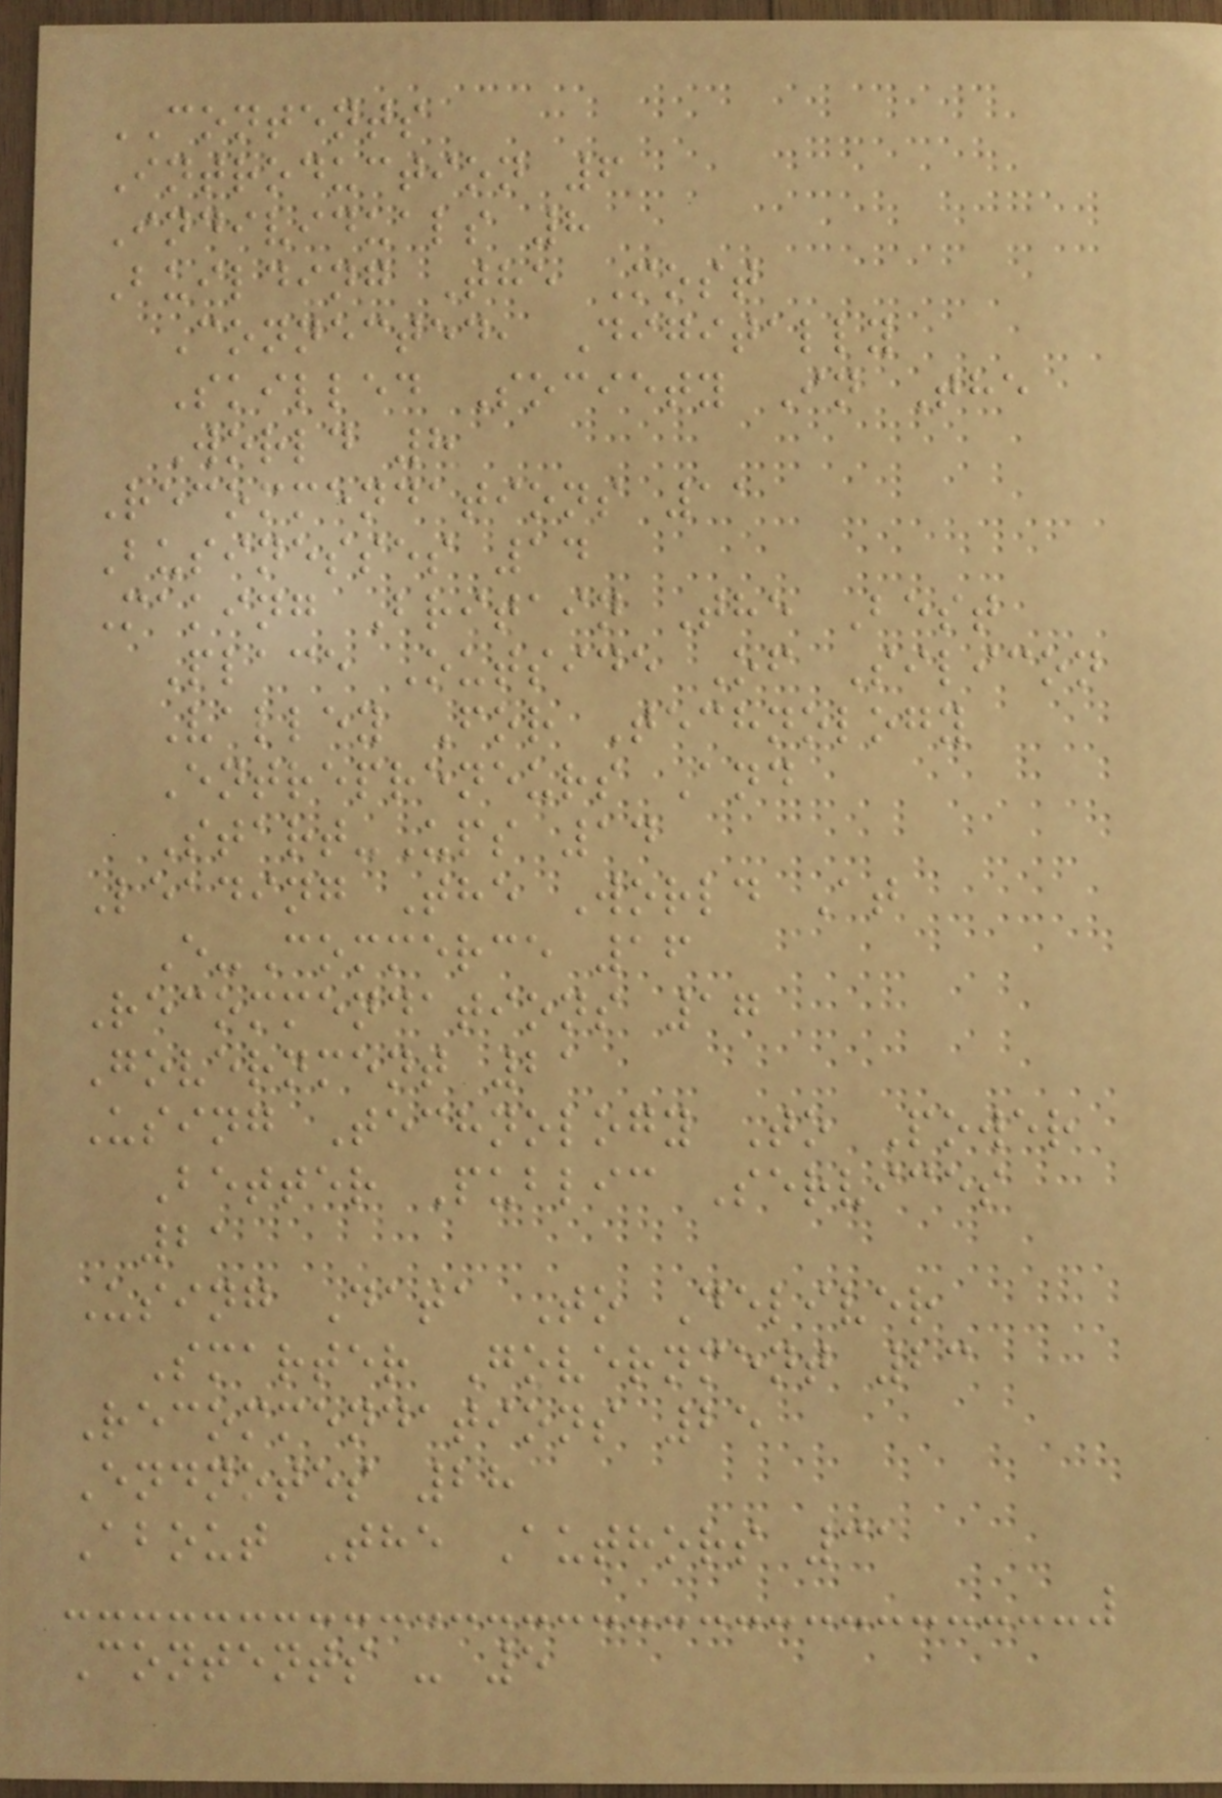CONTENTS
Introduction 6
Individuals 8
Building The Most
Connected, Digitally
Skilled Society In The
World 8
Recommendations 11
Businesses 14
Making Britain The Best
Place Outside Of Silicon
Valley For Technology
Entrepreneurs And
Start-Ups 14
Leading The World At
E-Commerce 16
Recommendations 17
Government 21
Using Technology To Power
Better Public Services
21
Using Data To Deliver
Smarter Government 23
Recommendations 25
Endnotes 28
About The Authors 31
Contents - 5
